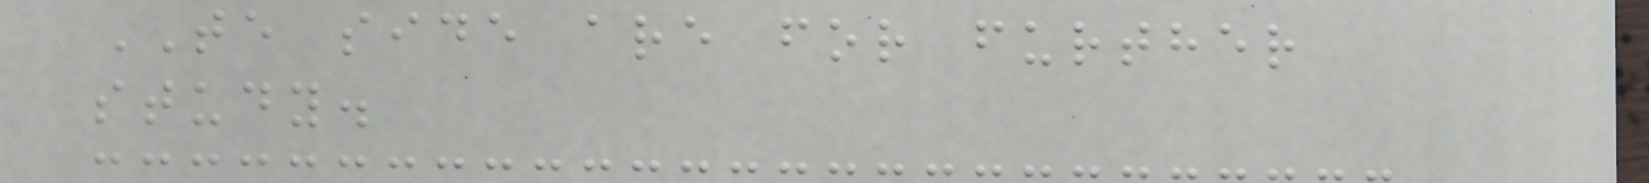TE side are for further
study.
